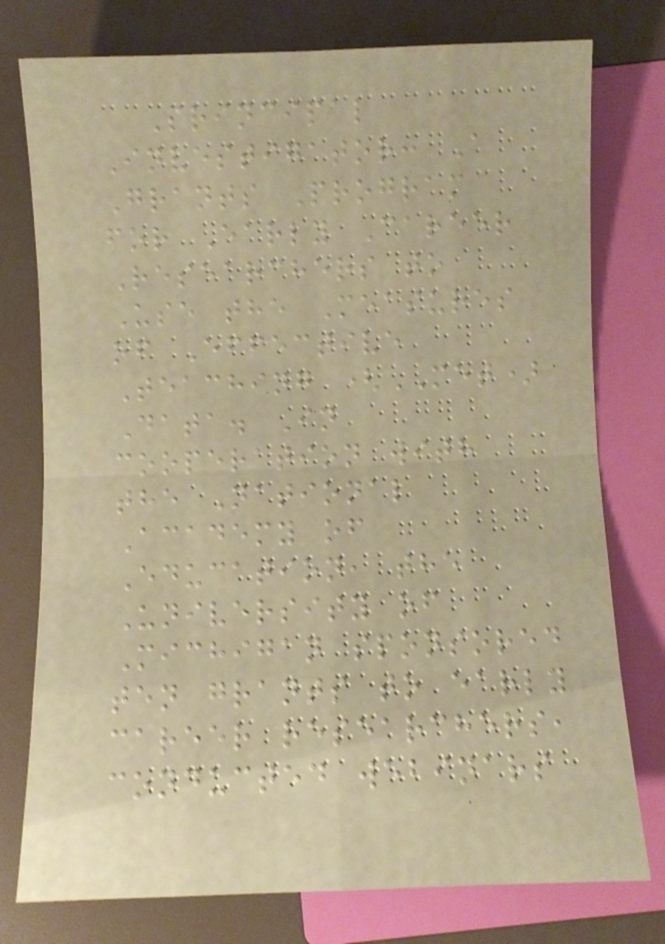Principal
Investigator: A
Grants Program
for Early Career
Researchers to
Use the Measures
of Effective
Teaching (MET)
Data. In
cooperation with
the National
Academy of
Education, the
University of
Michigan sponsored
ten grants to early
career researchers,
conducted webinars
